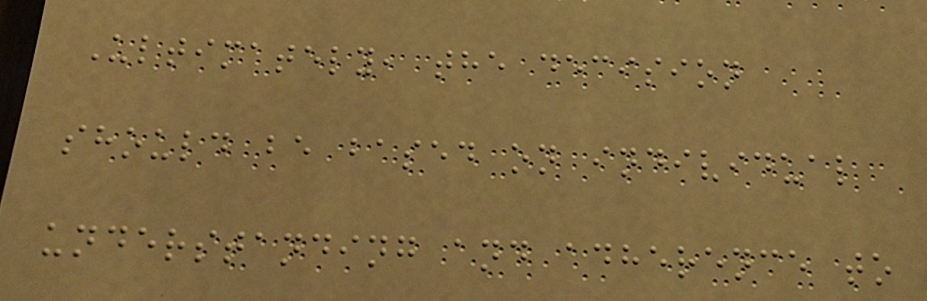Ultimately, the decision
should be based on individual
understanding and adherence to
